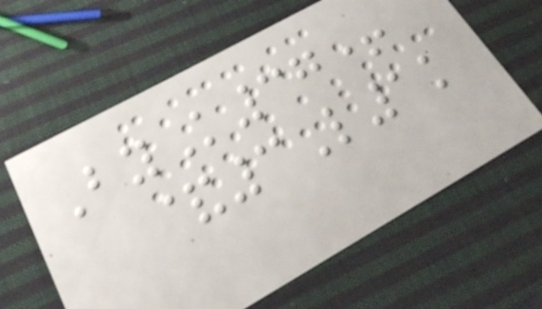ByK37+
&3L1k
